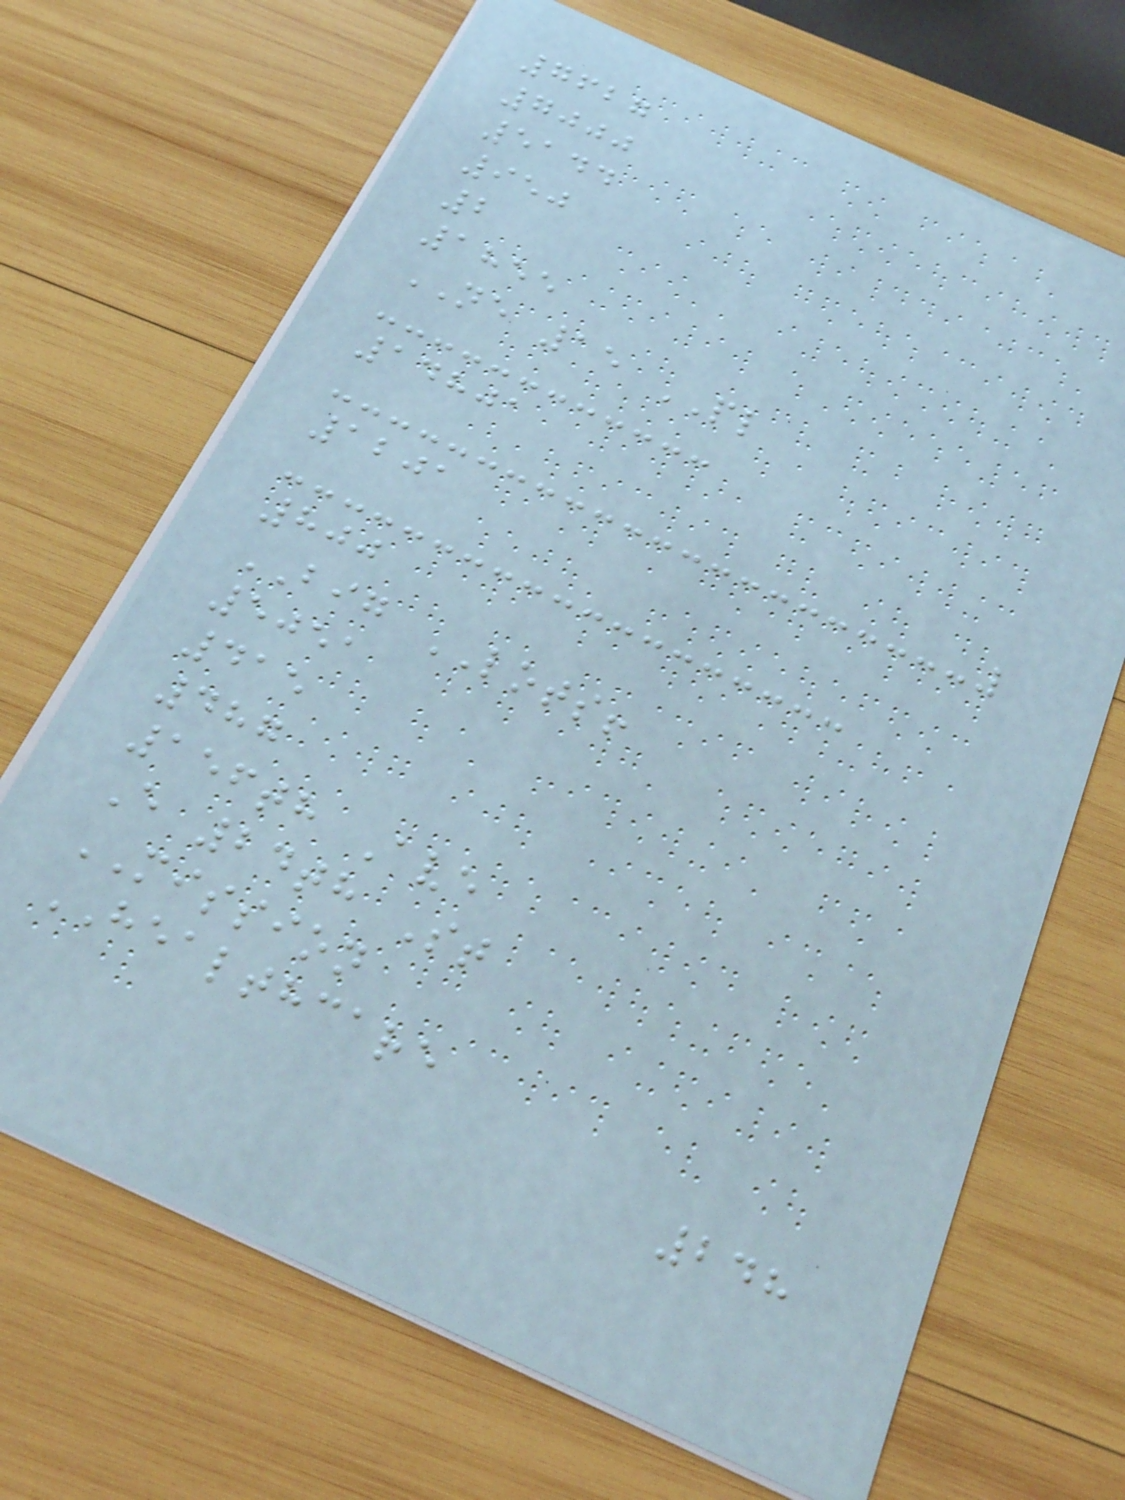7627
7000
5144
950
2
1855
NE 15 PL
14801
1201
800
BIG LOTS!
5051
415
487
156th Ave
E 24th St
MISSION
HEALTHCARE
248
